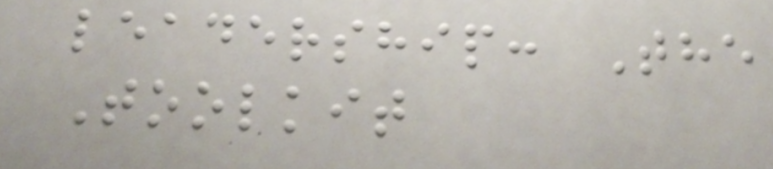leadership: The
Toolkit
